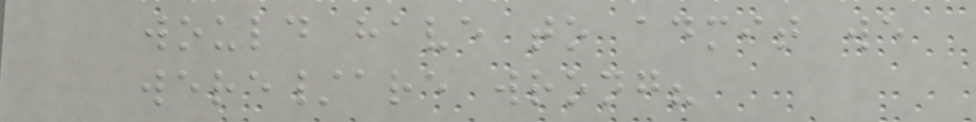would have to admit we
were/are wrong?
